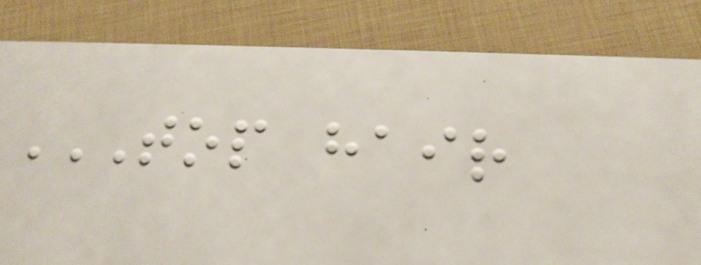TOP HAIR
